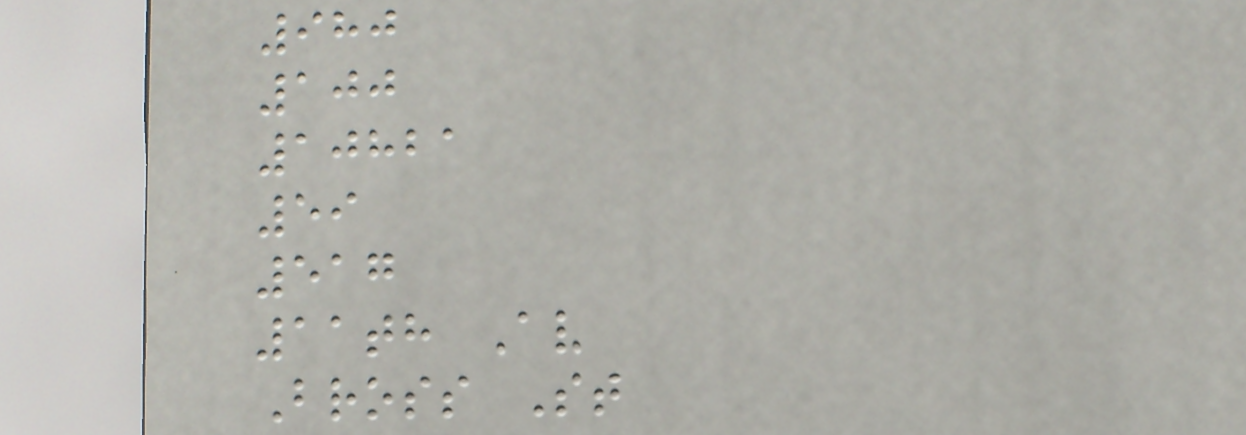980
100
10821
59
517
11th Av
Bross St
